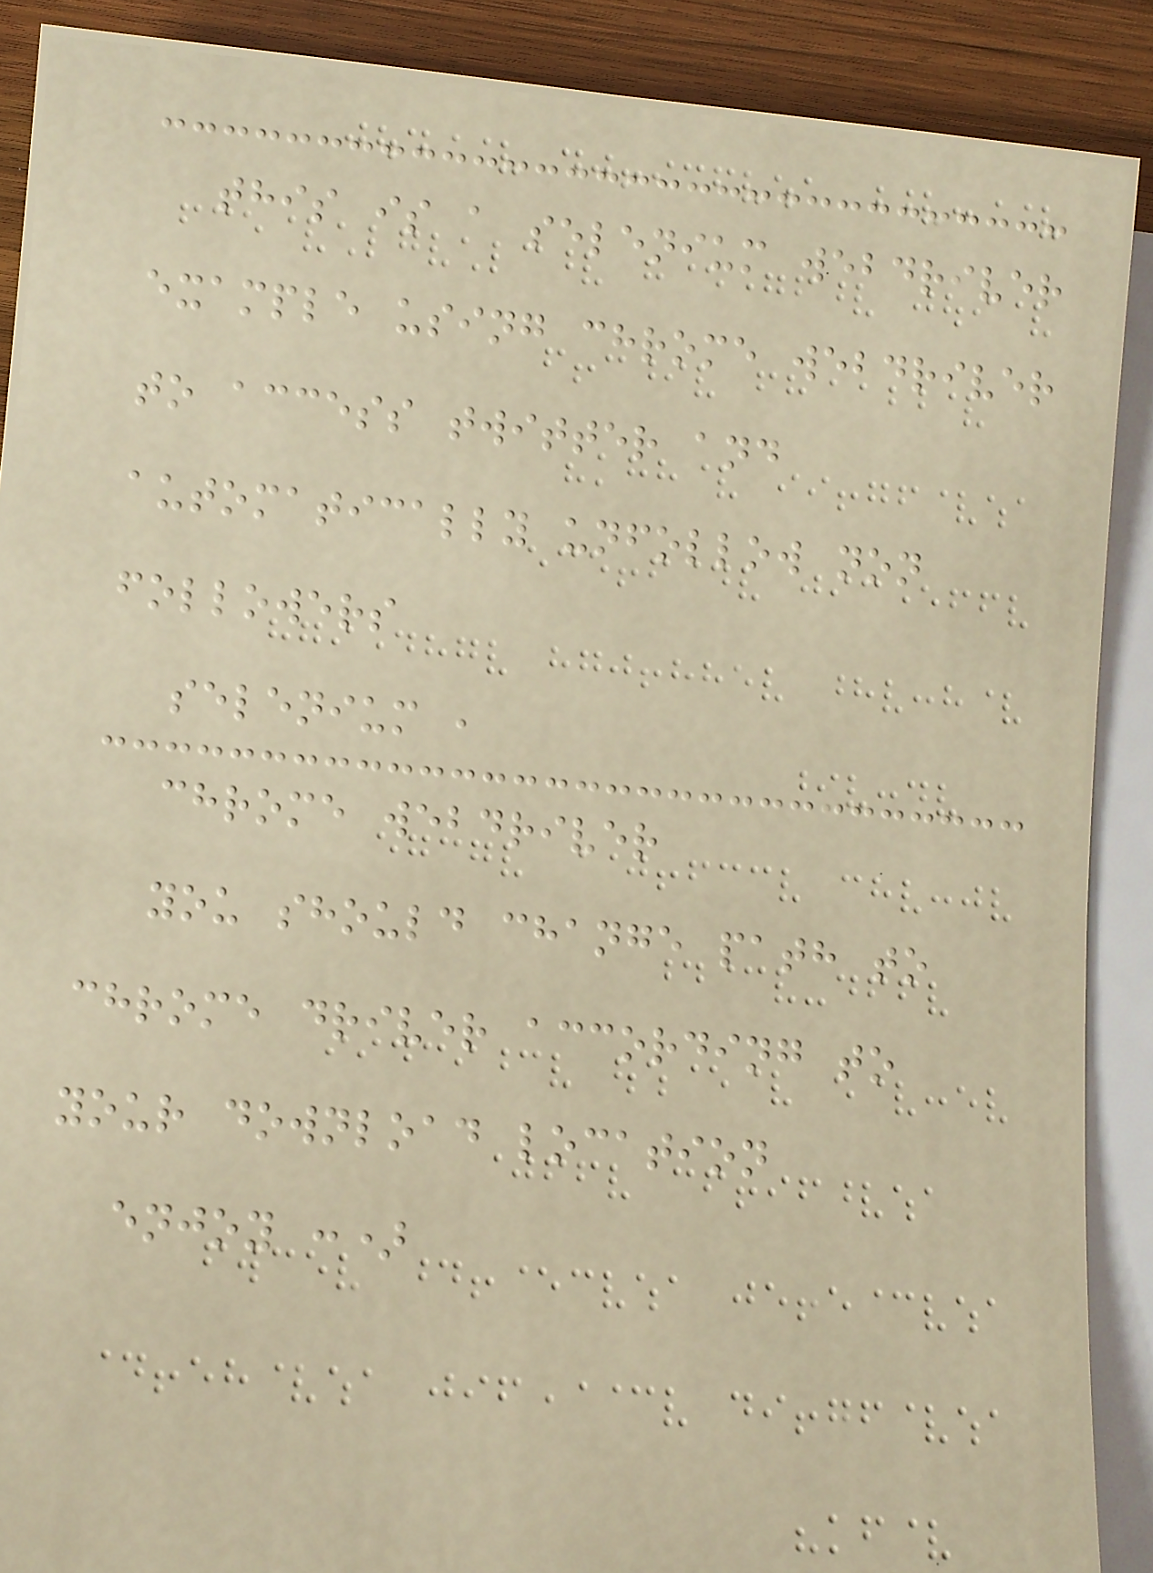this is a selenium webdriver
example using chrome webdriver
to access twitter and
automatically unfollow non
followers
selenium ,
chrome webdriver
you should change path to
chrome driver according to
your download location
enjoy :)
